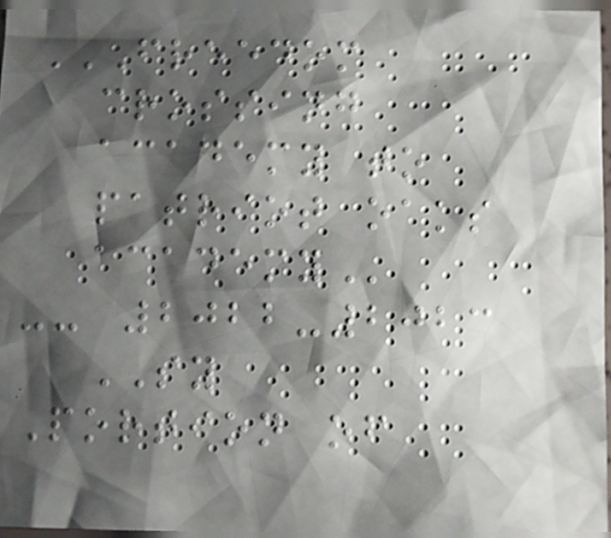FREEDOM
CROSSING
ACADEMY TO
PATRIOT OAKS
ACADEMY
-- 2022-2023
SY
Portion of
